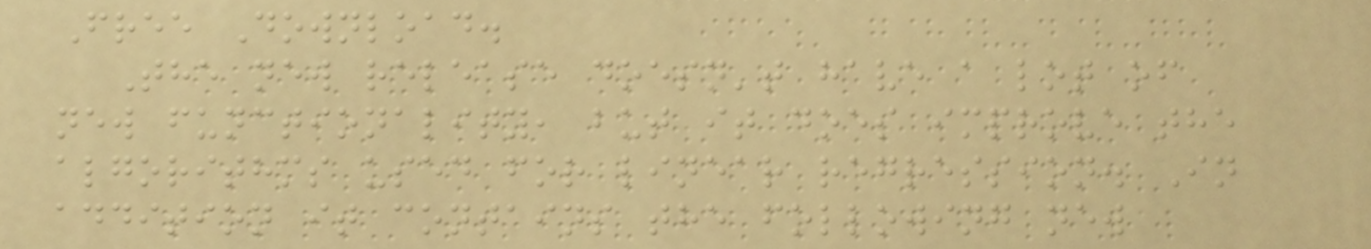Free Download.
The new release doesn't have a lot of
new functionality, but it does improve the
algorithms used for linear regression. In
addition it contains the following new
